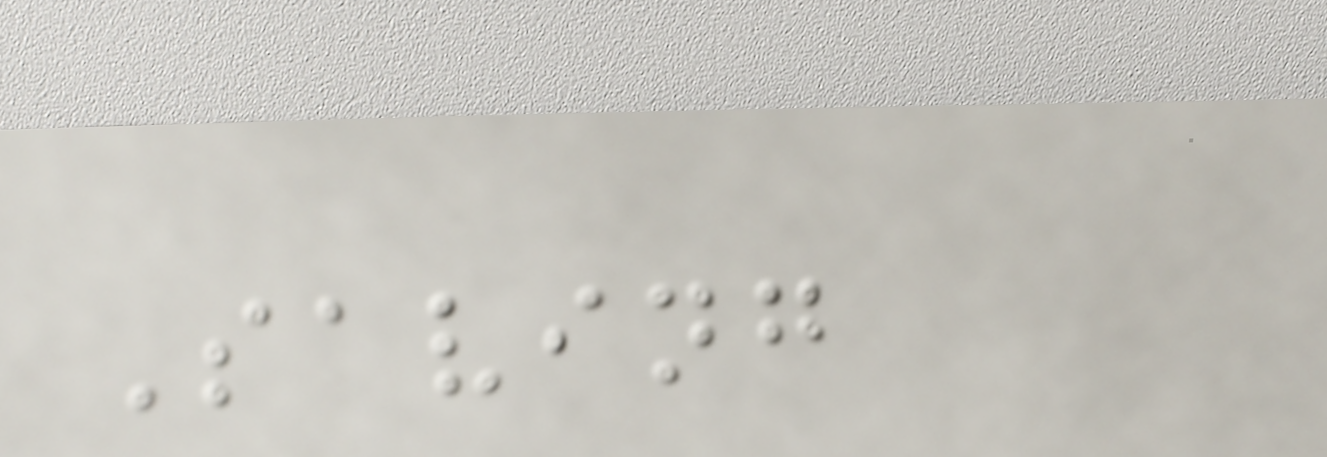Saving
